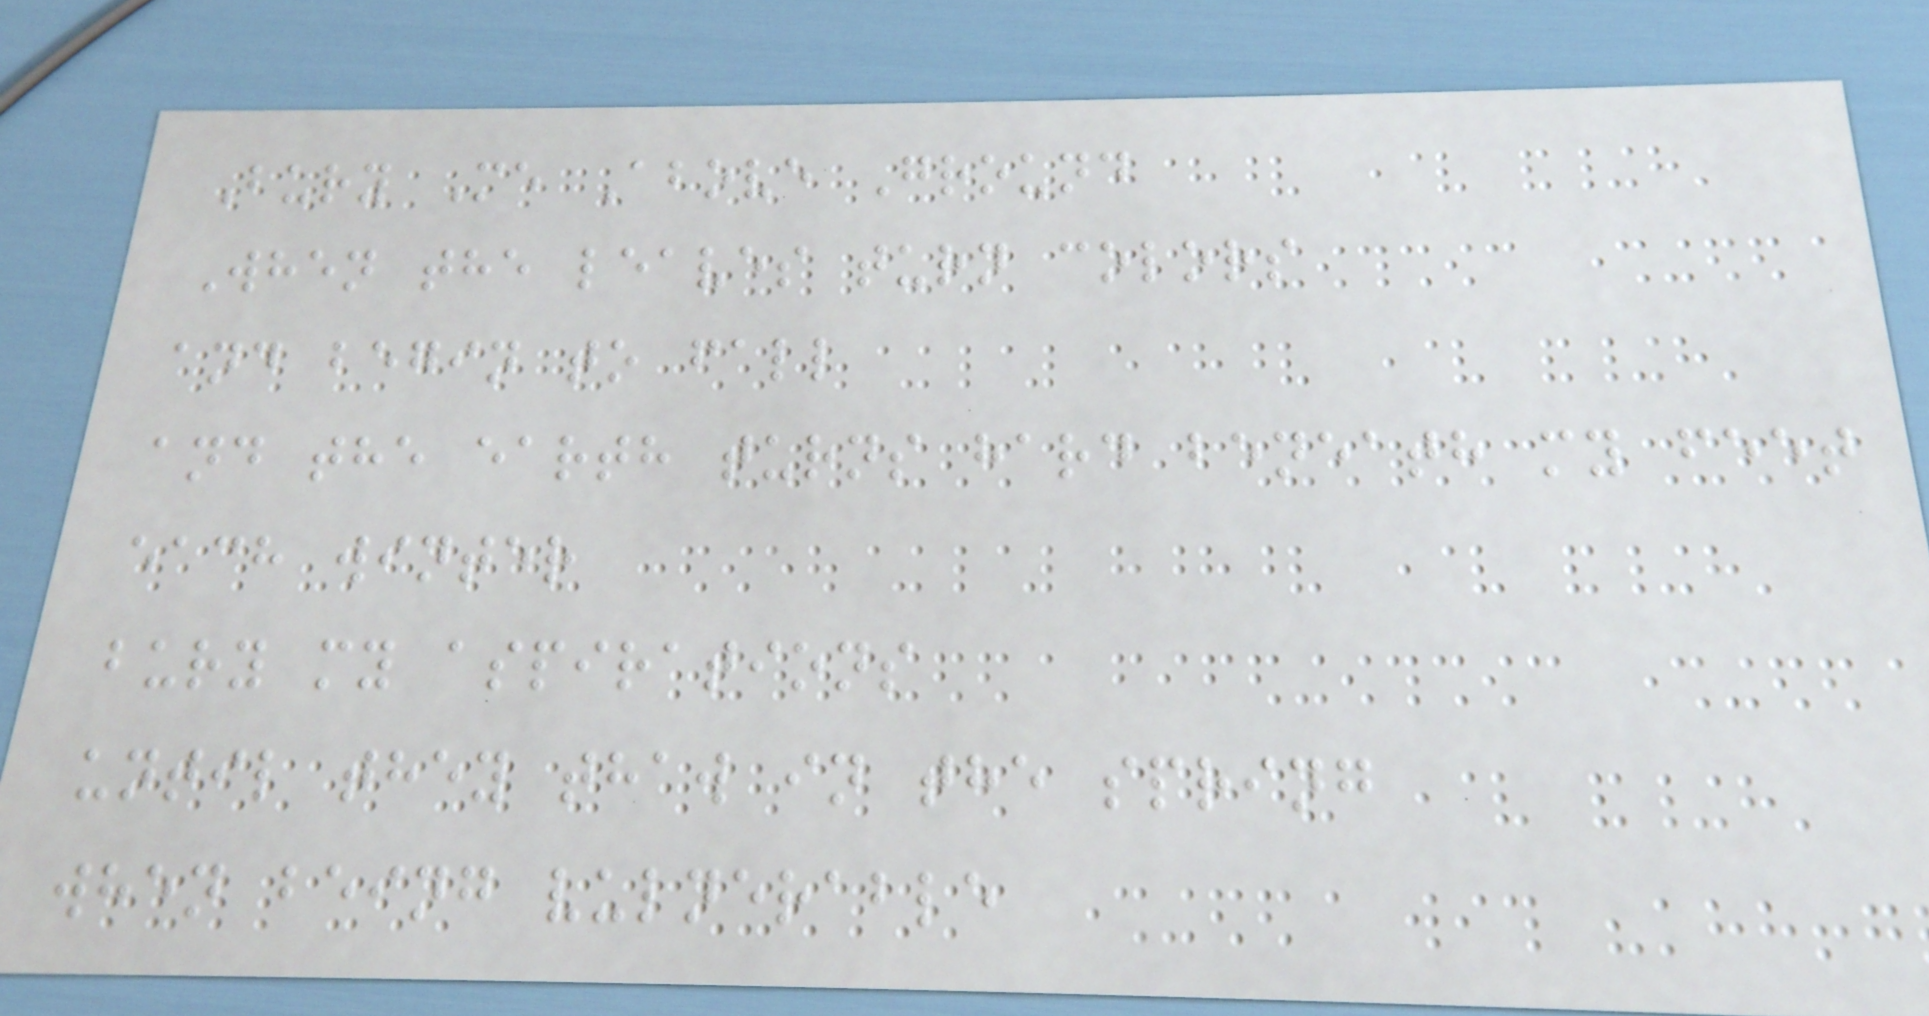Bury Me Above Ground
When the leaves turn colors
and begin to fall
and the earth turns hard beneath my feet
each winter
bury my aspirations
until they thaw in the spring
when being vulnerable
